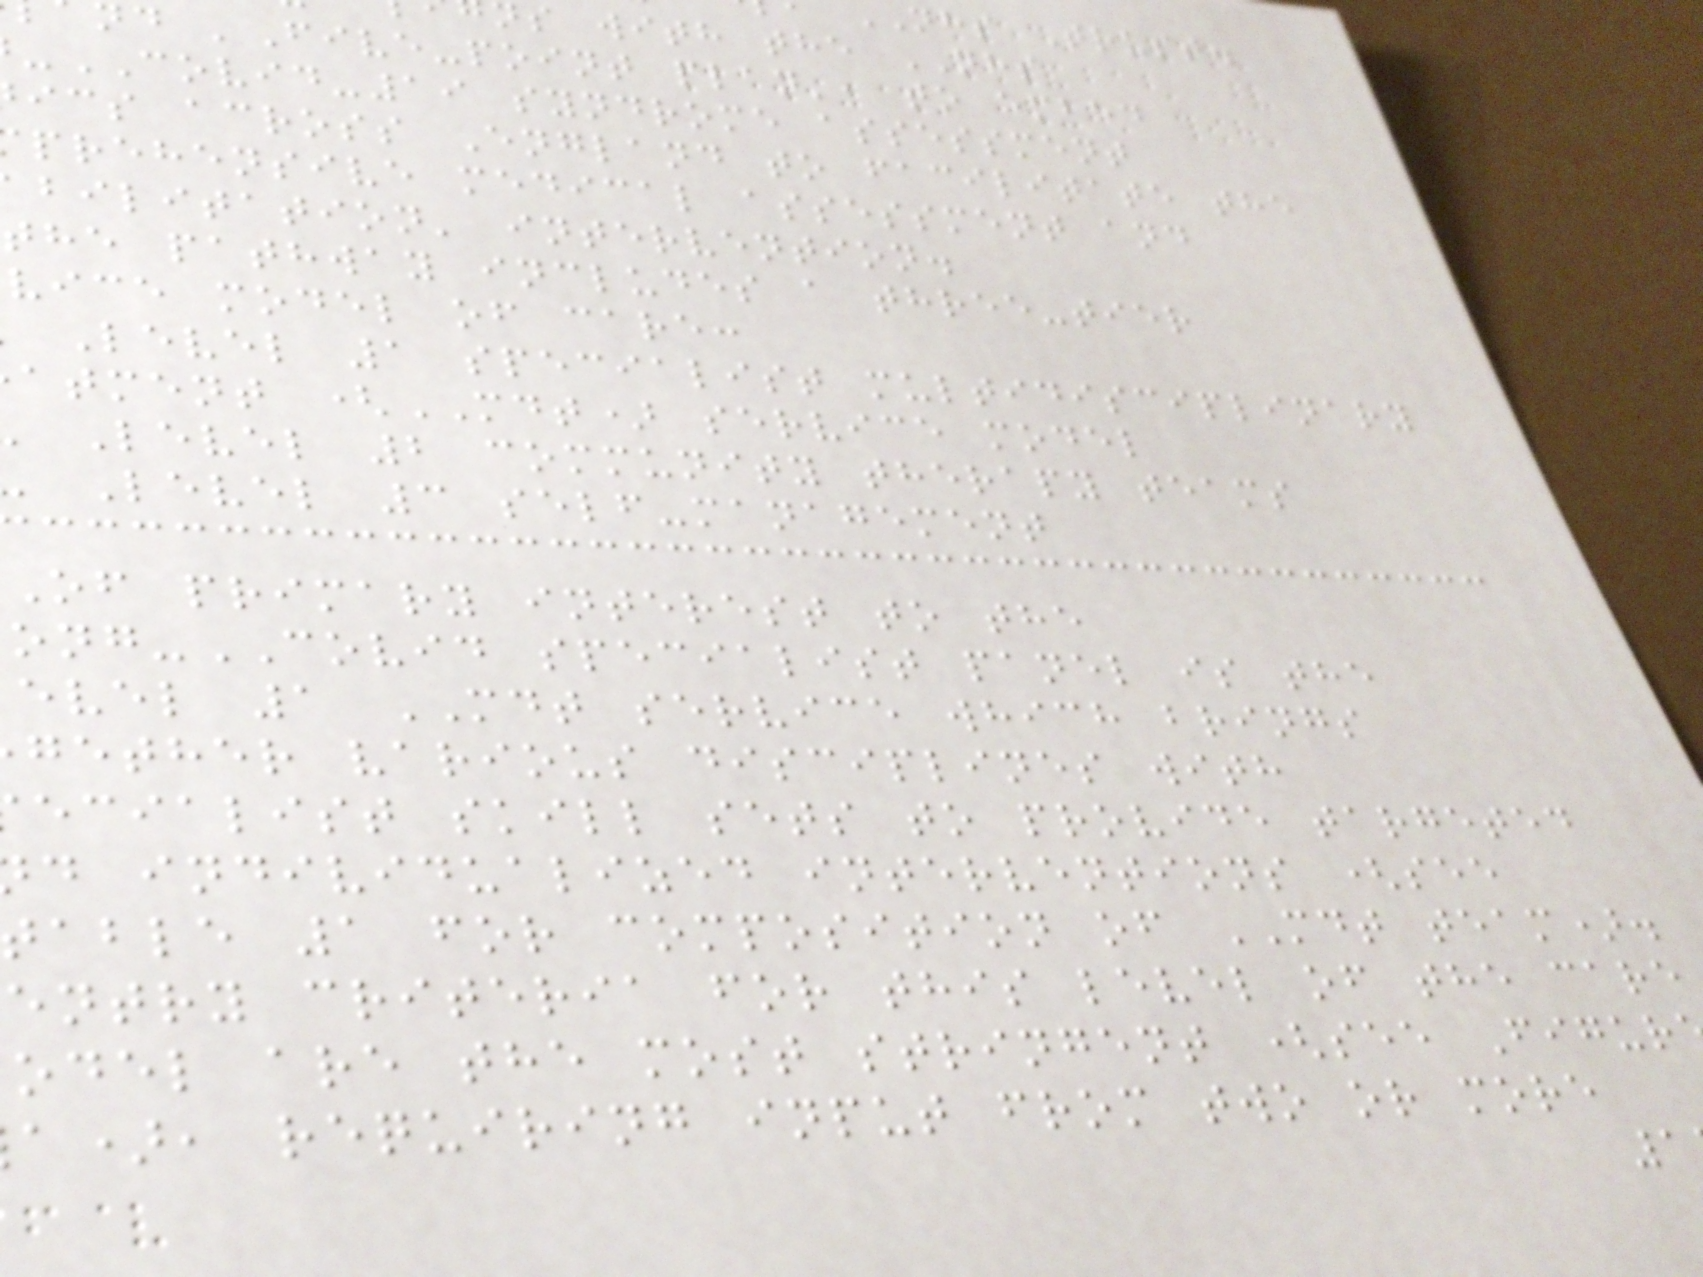nhs Trust.
s with the NHS
nd 'Five-point plan', to embed
-COVID-19 syndrome assessment
ics across England to facilitate the
prehensive medical assessment and
bilitation' intervention.
the pathway includes a three-tier
vice model of care:
Level 1 specialist multidisciplinary
atment (MDT) service model
Level 2 community therapy teams
Level 3 self-management
Of primary interest to the
ong-COVID specialist panel is the
evel 1 MDT service which brings
gether various disciplines with
ecialist skill sets to provide targeted
d individualized interventions (see
able 1 for composition of MDT team).
entry criteria for this level of the care
odel are the most stringent (see Figur
a), requiring input from two or more
